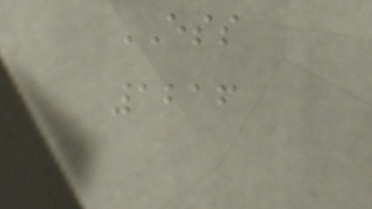ESS
1216
